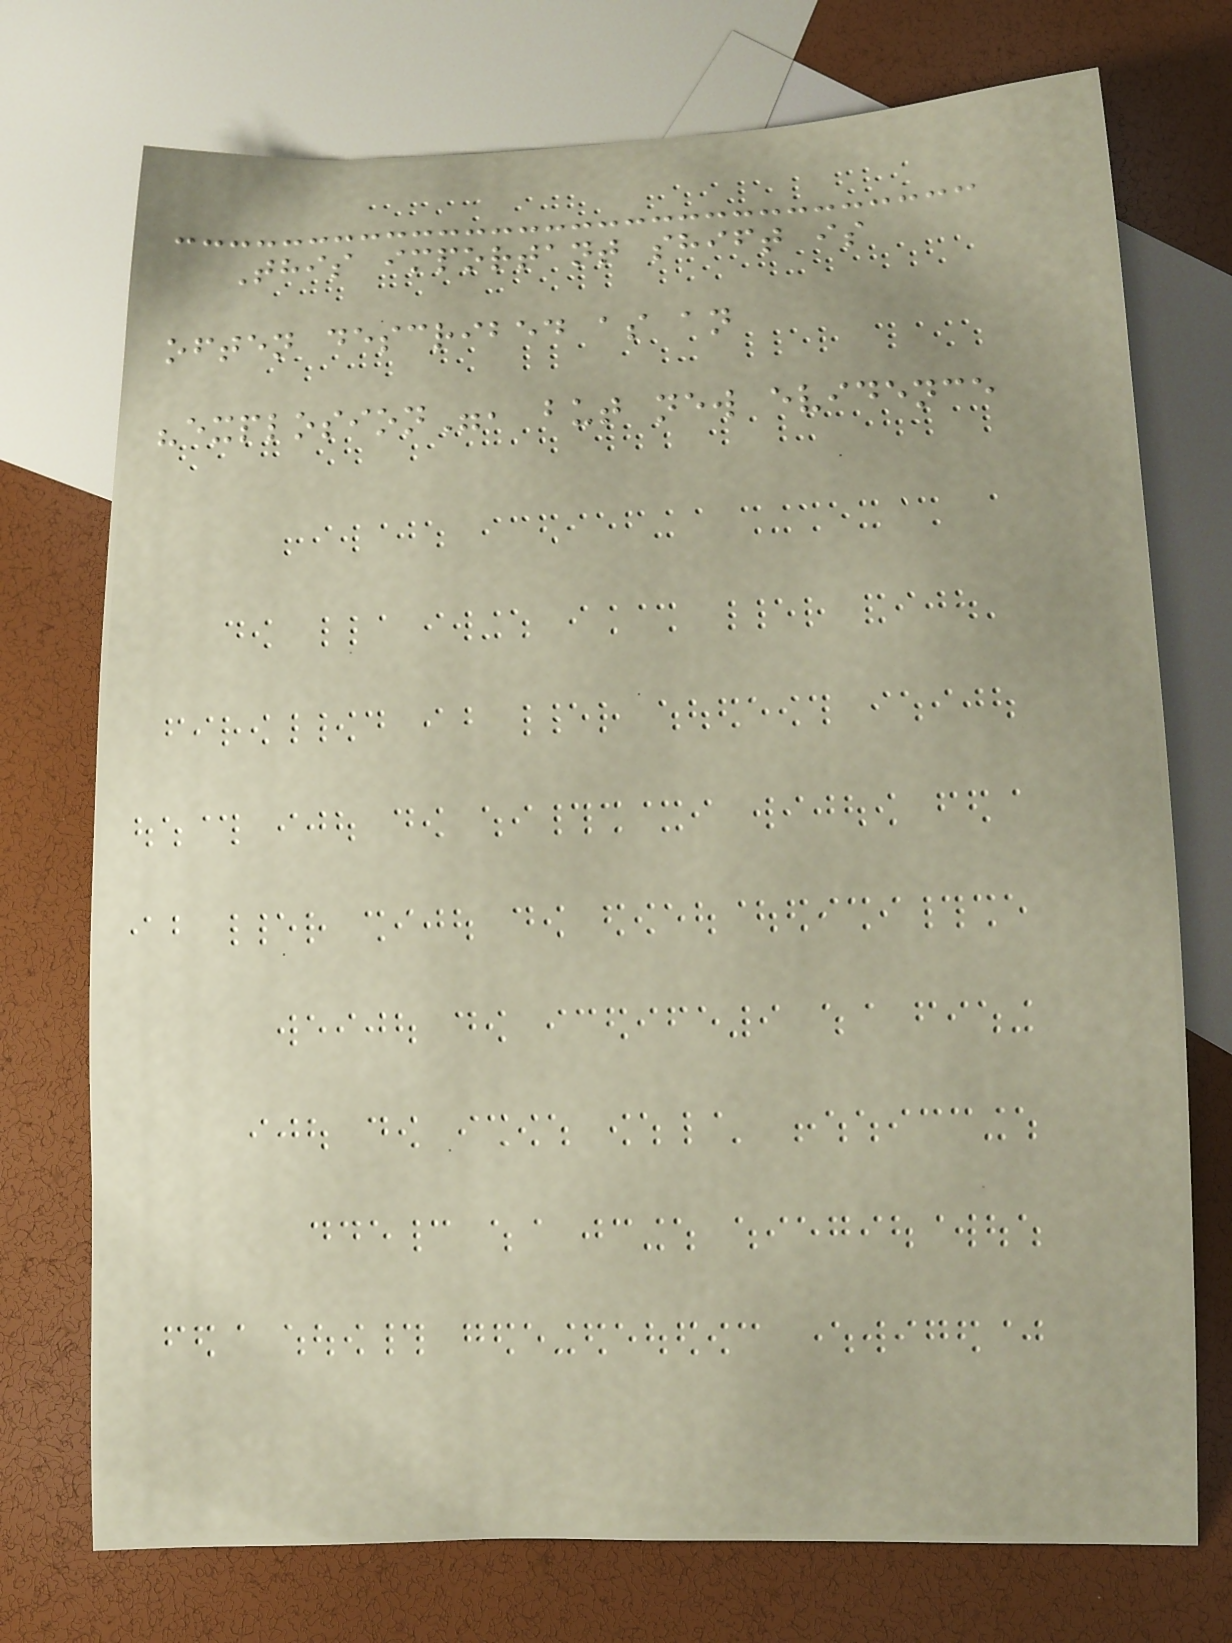This important shift is
often described as an
"explosion", but new evidence
